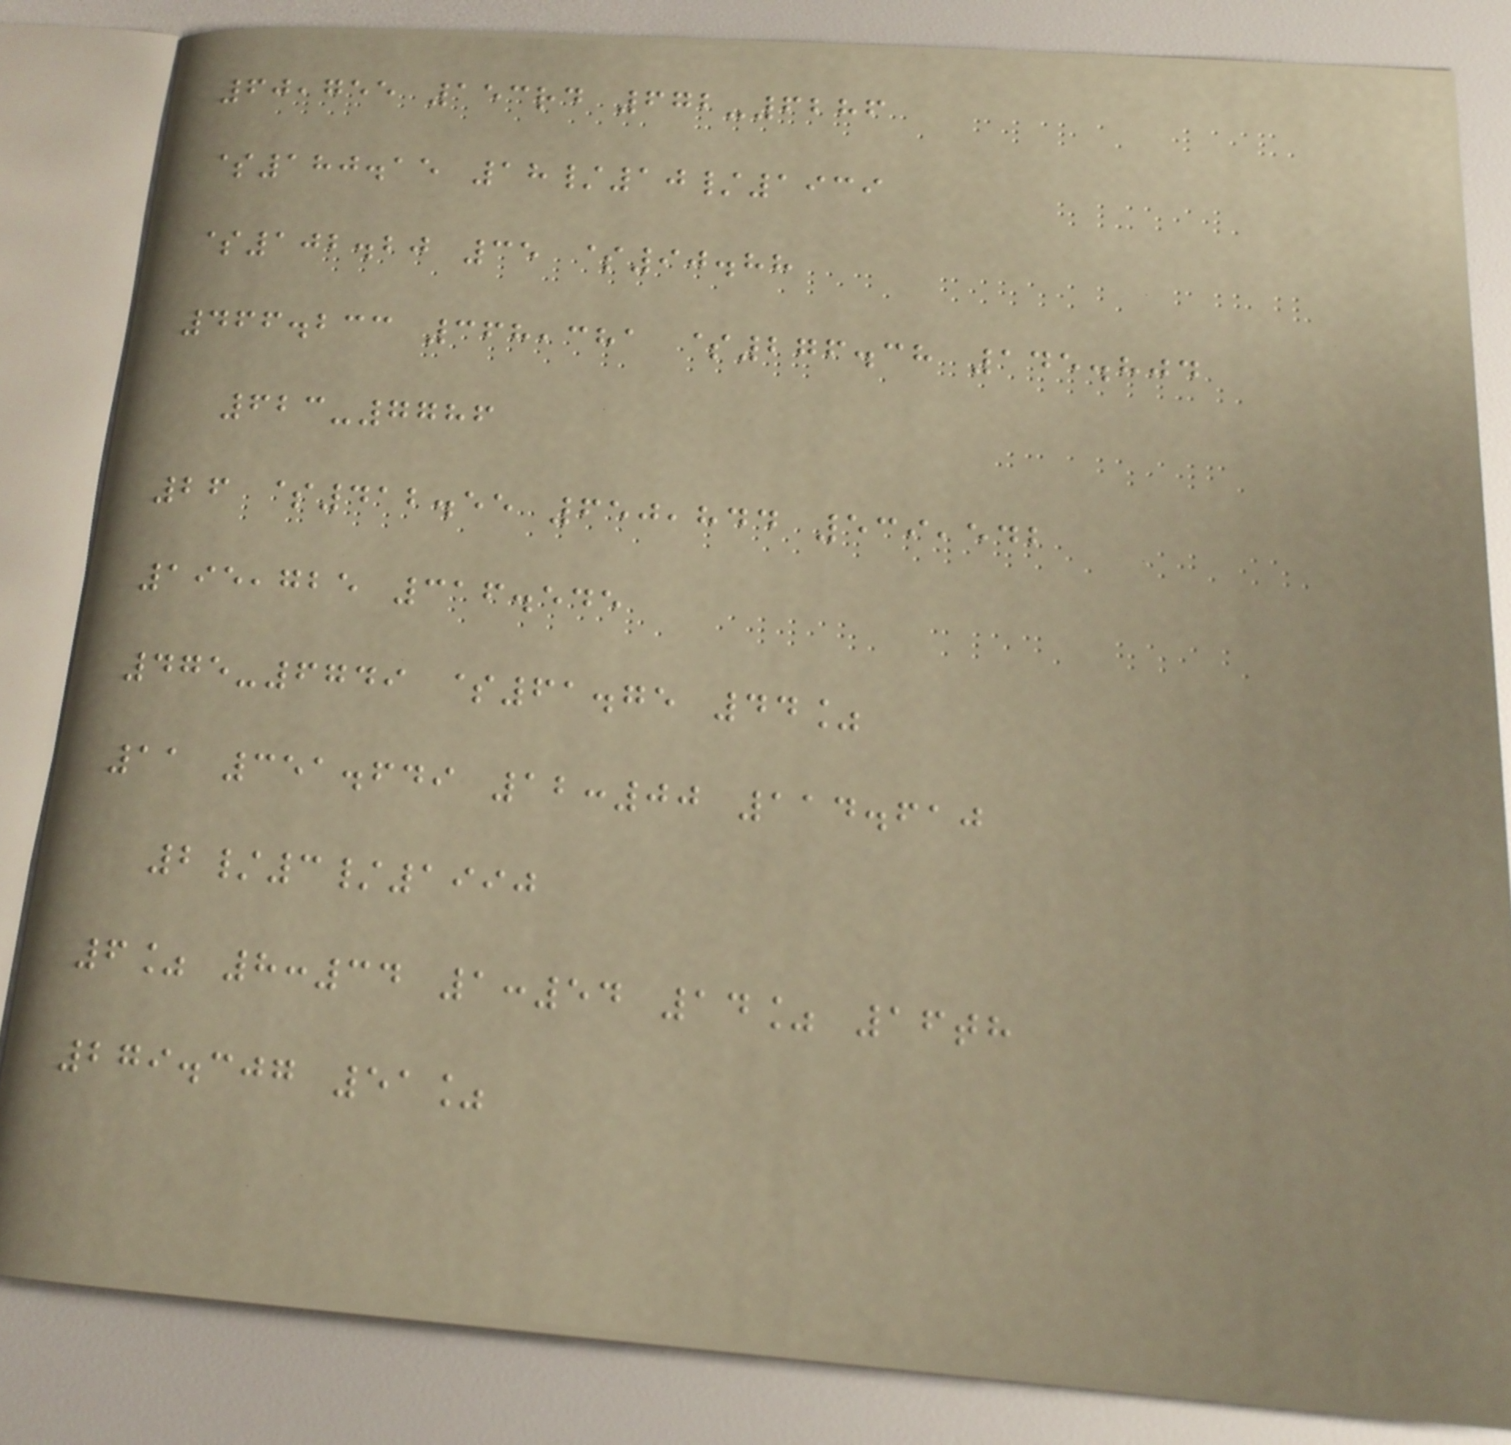60,755 153rd 672-6286
$180.15 18/10/1939
$102.20 35 $90.88
466.233 368,381 $276.38 145.804
623-7786
26 $412.55 650,844 539,542
195,725 316.545
475-6749 $61.75 44%
11 351.649 12:00 114.610
2/3/1990
6% 8:34 1:54 14% 16th
279.307 51%
